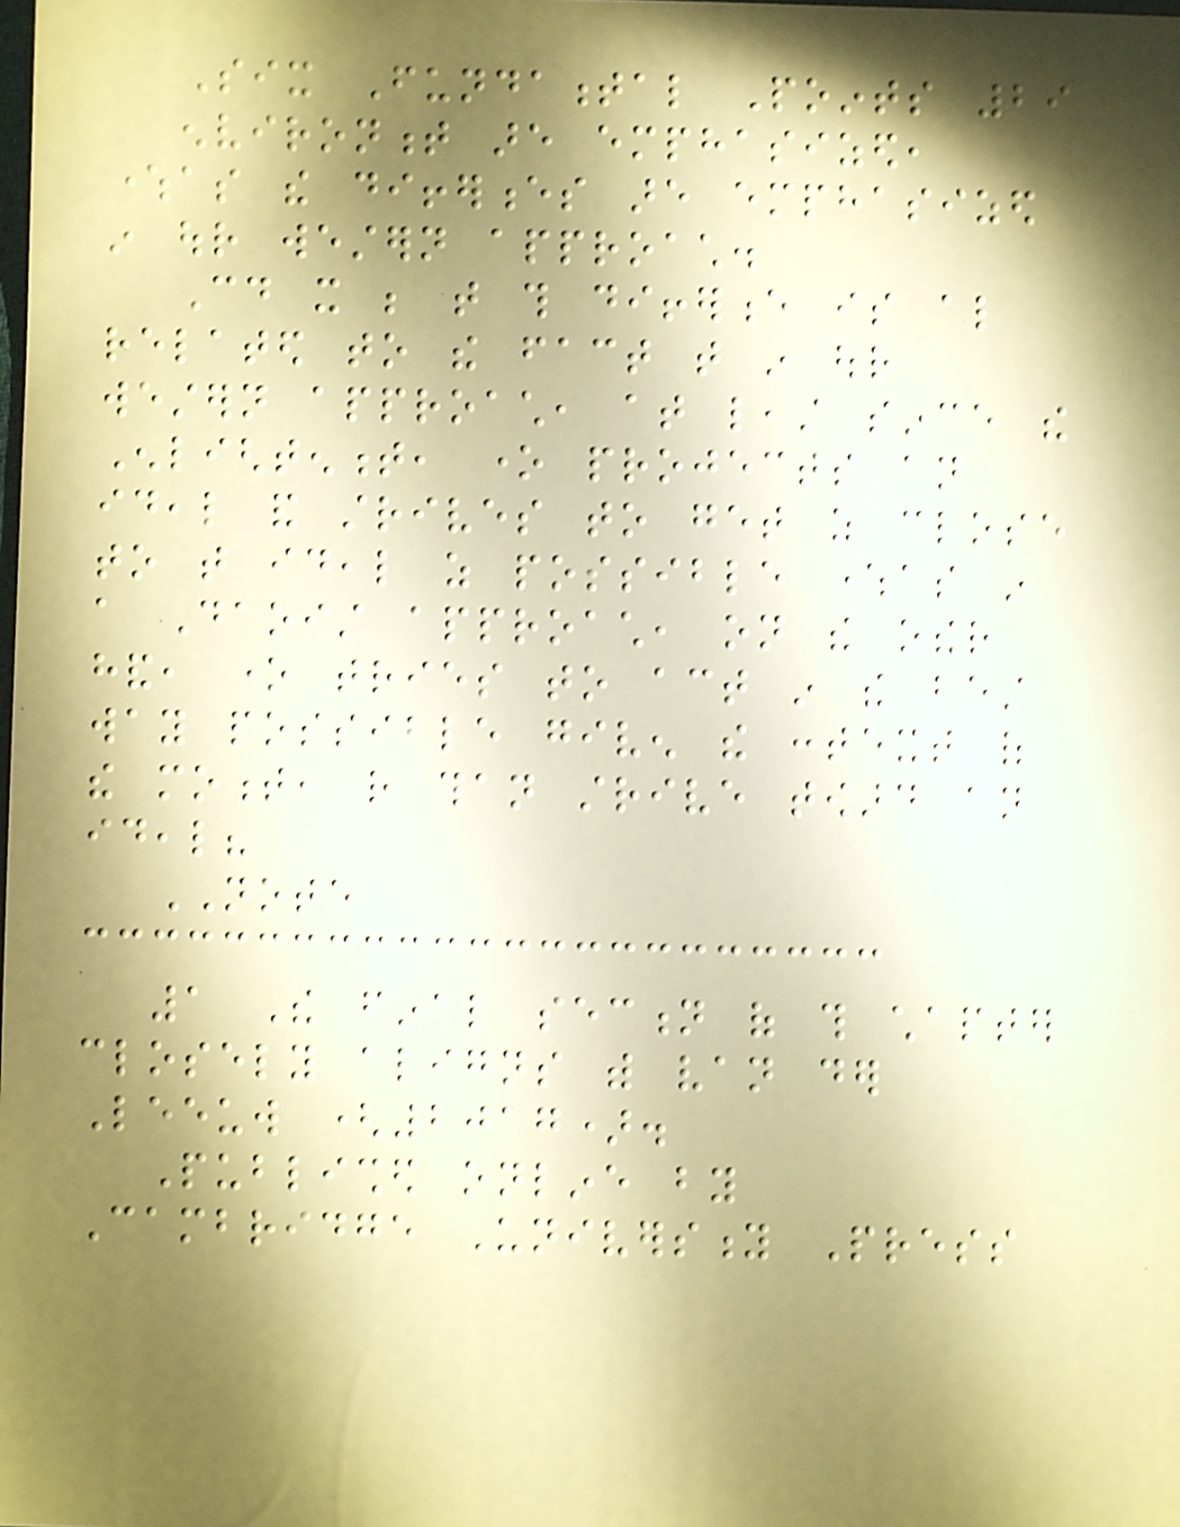Six Fundamental Points 29
environment are emphasized,
whereas the differences are emphasized
in our western approach.
Could it be that this difference is also
related to the fact that in our
western approach, at least since the
Enlightenment, one projects an
ideal and strives to get as close
to that ideal as possible whereas in
a Daoist approach, on the other
hand, one tries to act in the best
way possible given the context of
the moment, rather than strive toward an
ideal?
NOTE
1 The final section of this chapter
closely aligns with van der
Leeuw (2017).
Published online by
Cambridge University Press
